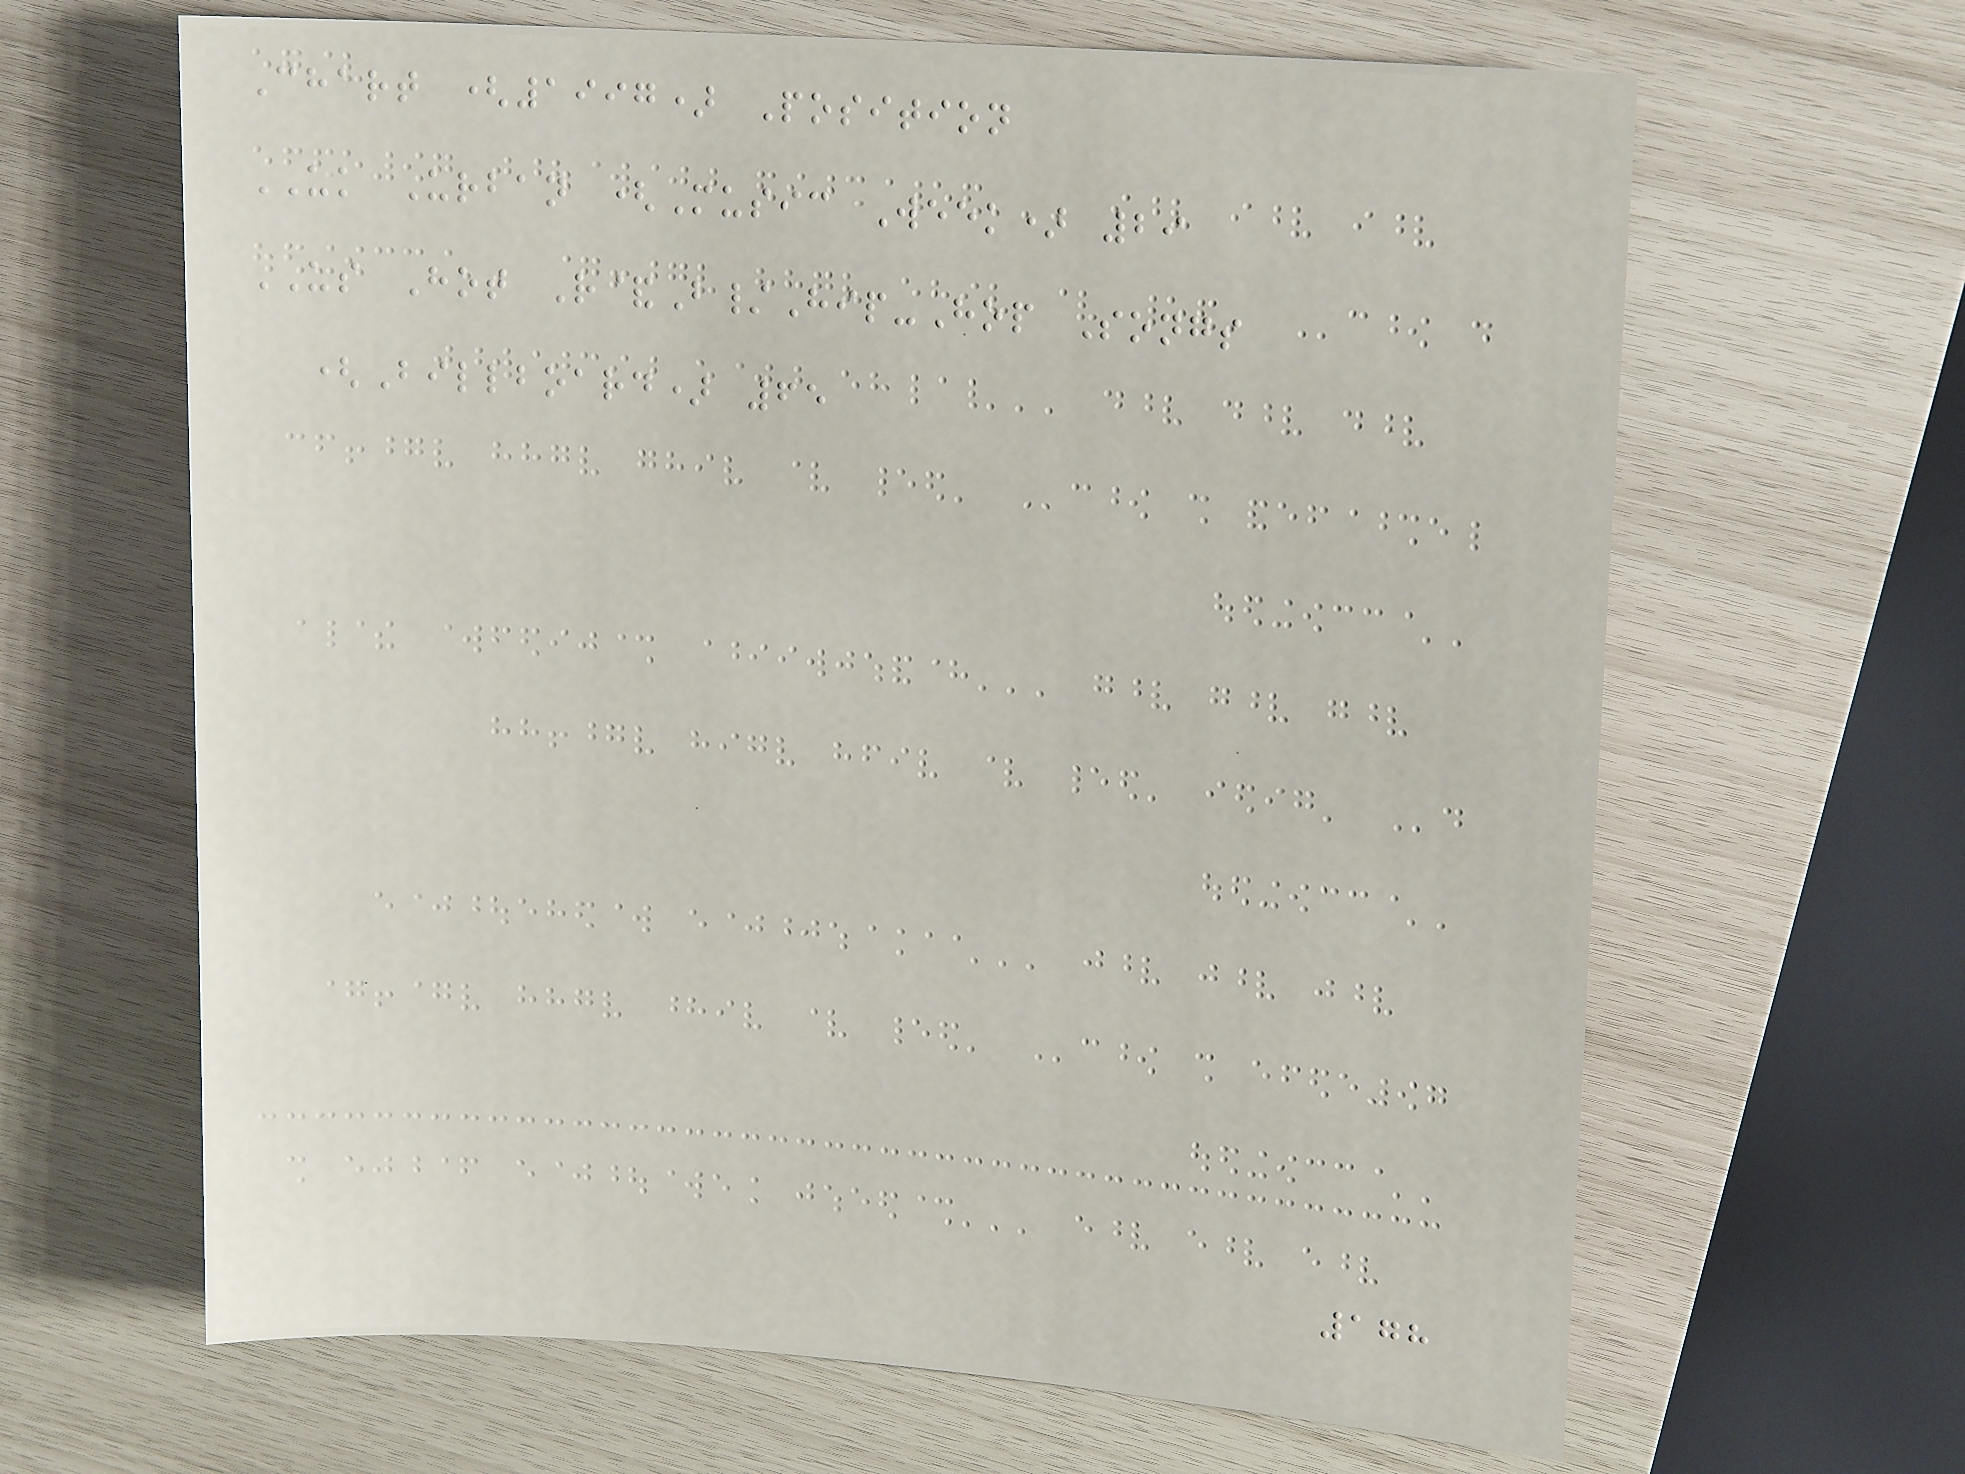Chart (1997) Position
UK Urban (Music Week) 29
US Hot R&B/Hip-Hop Songs
(Billboard) 65
178
